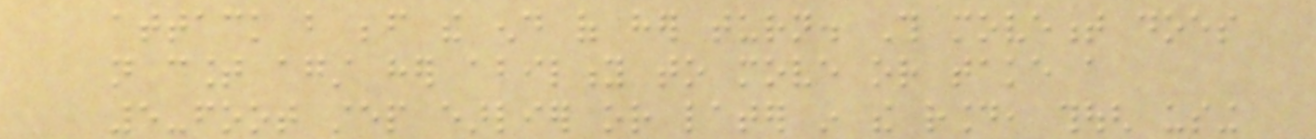attack but before the end of her turn. This movement does
not count against her ability to move or take a
5-foot step earlier or later in the round, though using
